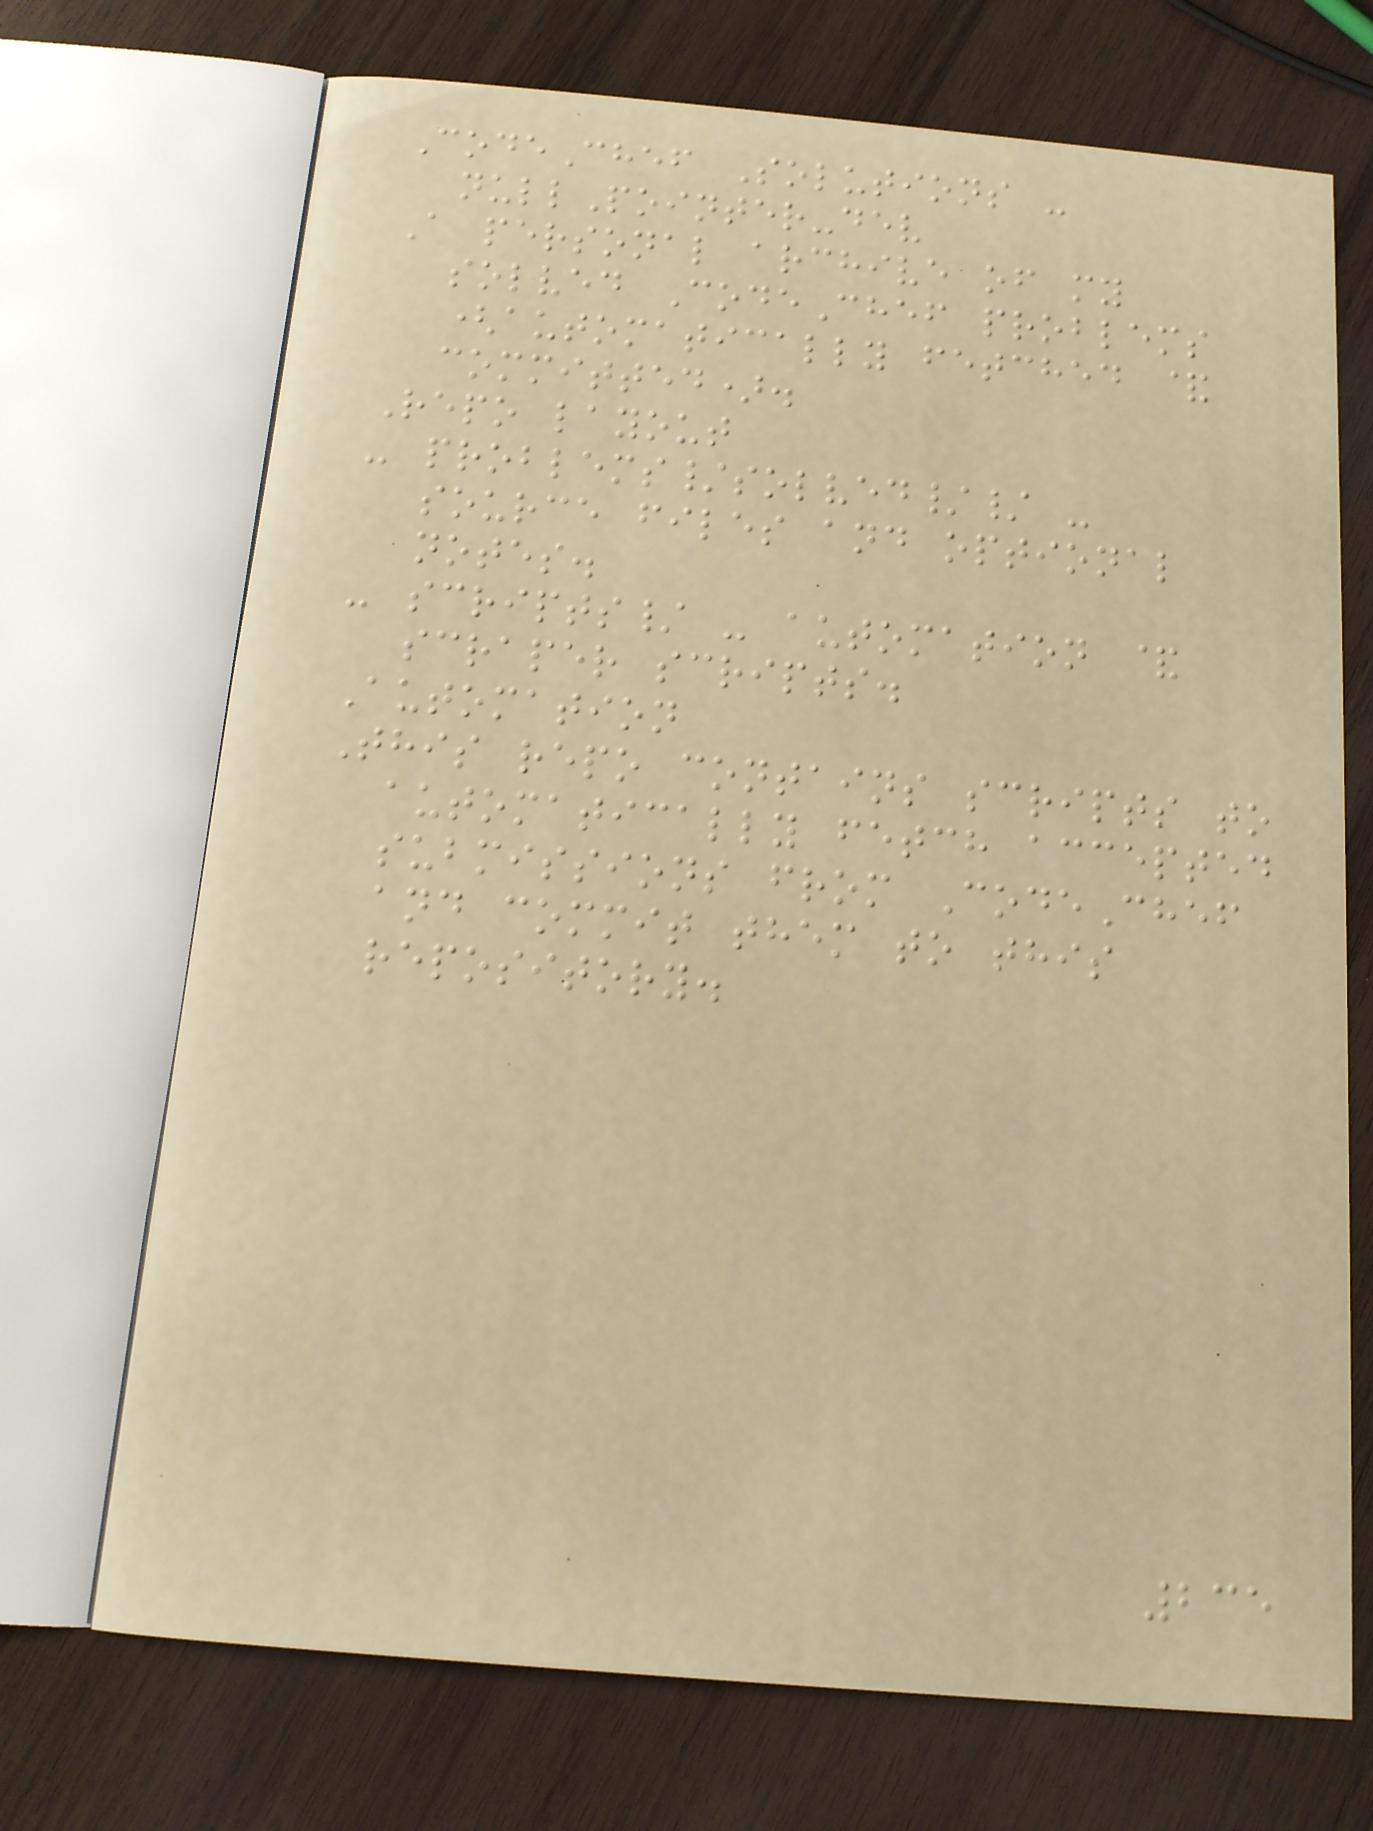CodeChef Solutions -
nullPointer-dev
A personal archive of my
solved CodeChef problems
(automatically fetched &
committed).
Repo layout
- problems/solved// -
source files and optional
notes.
- scripts/ - automation &
scraper scripts.
Automation
This repo contains scripts to
automatically fetch accepted
submissions from CodeChef
and commit them to this
repository.
235
